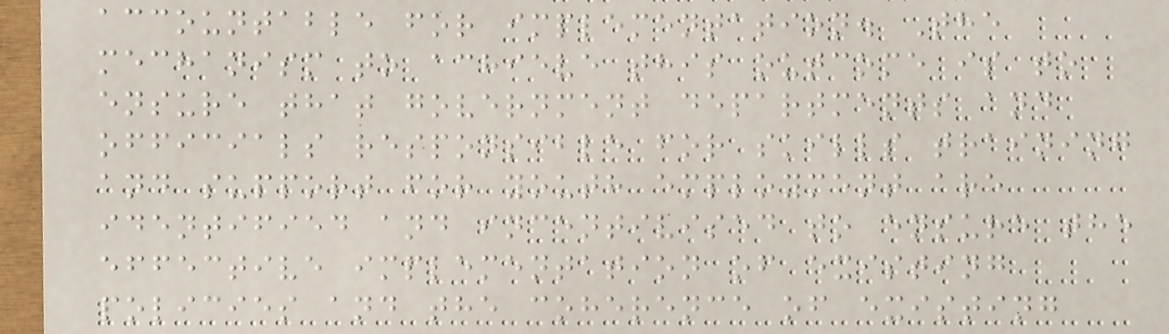accountable for implementation. The
mechanism to achieve this outcome is to
ensure that government departments and
officials responsible for skills training
and support for youth employment are
identified and incentivised to ensure the
effective implementation of existing
policies and the coherence of existing
